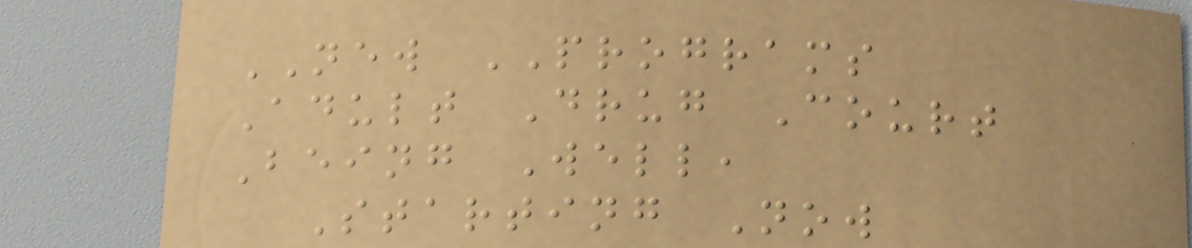NEW PROGRAMS
Adult Drug Court
Being Well,
Starting Now
